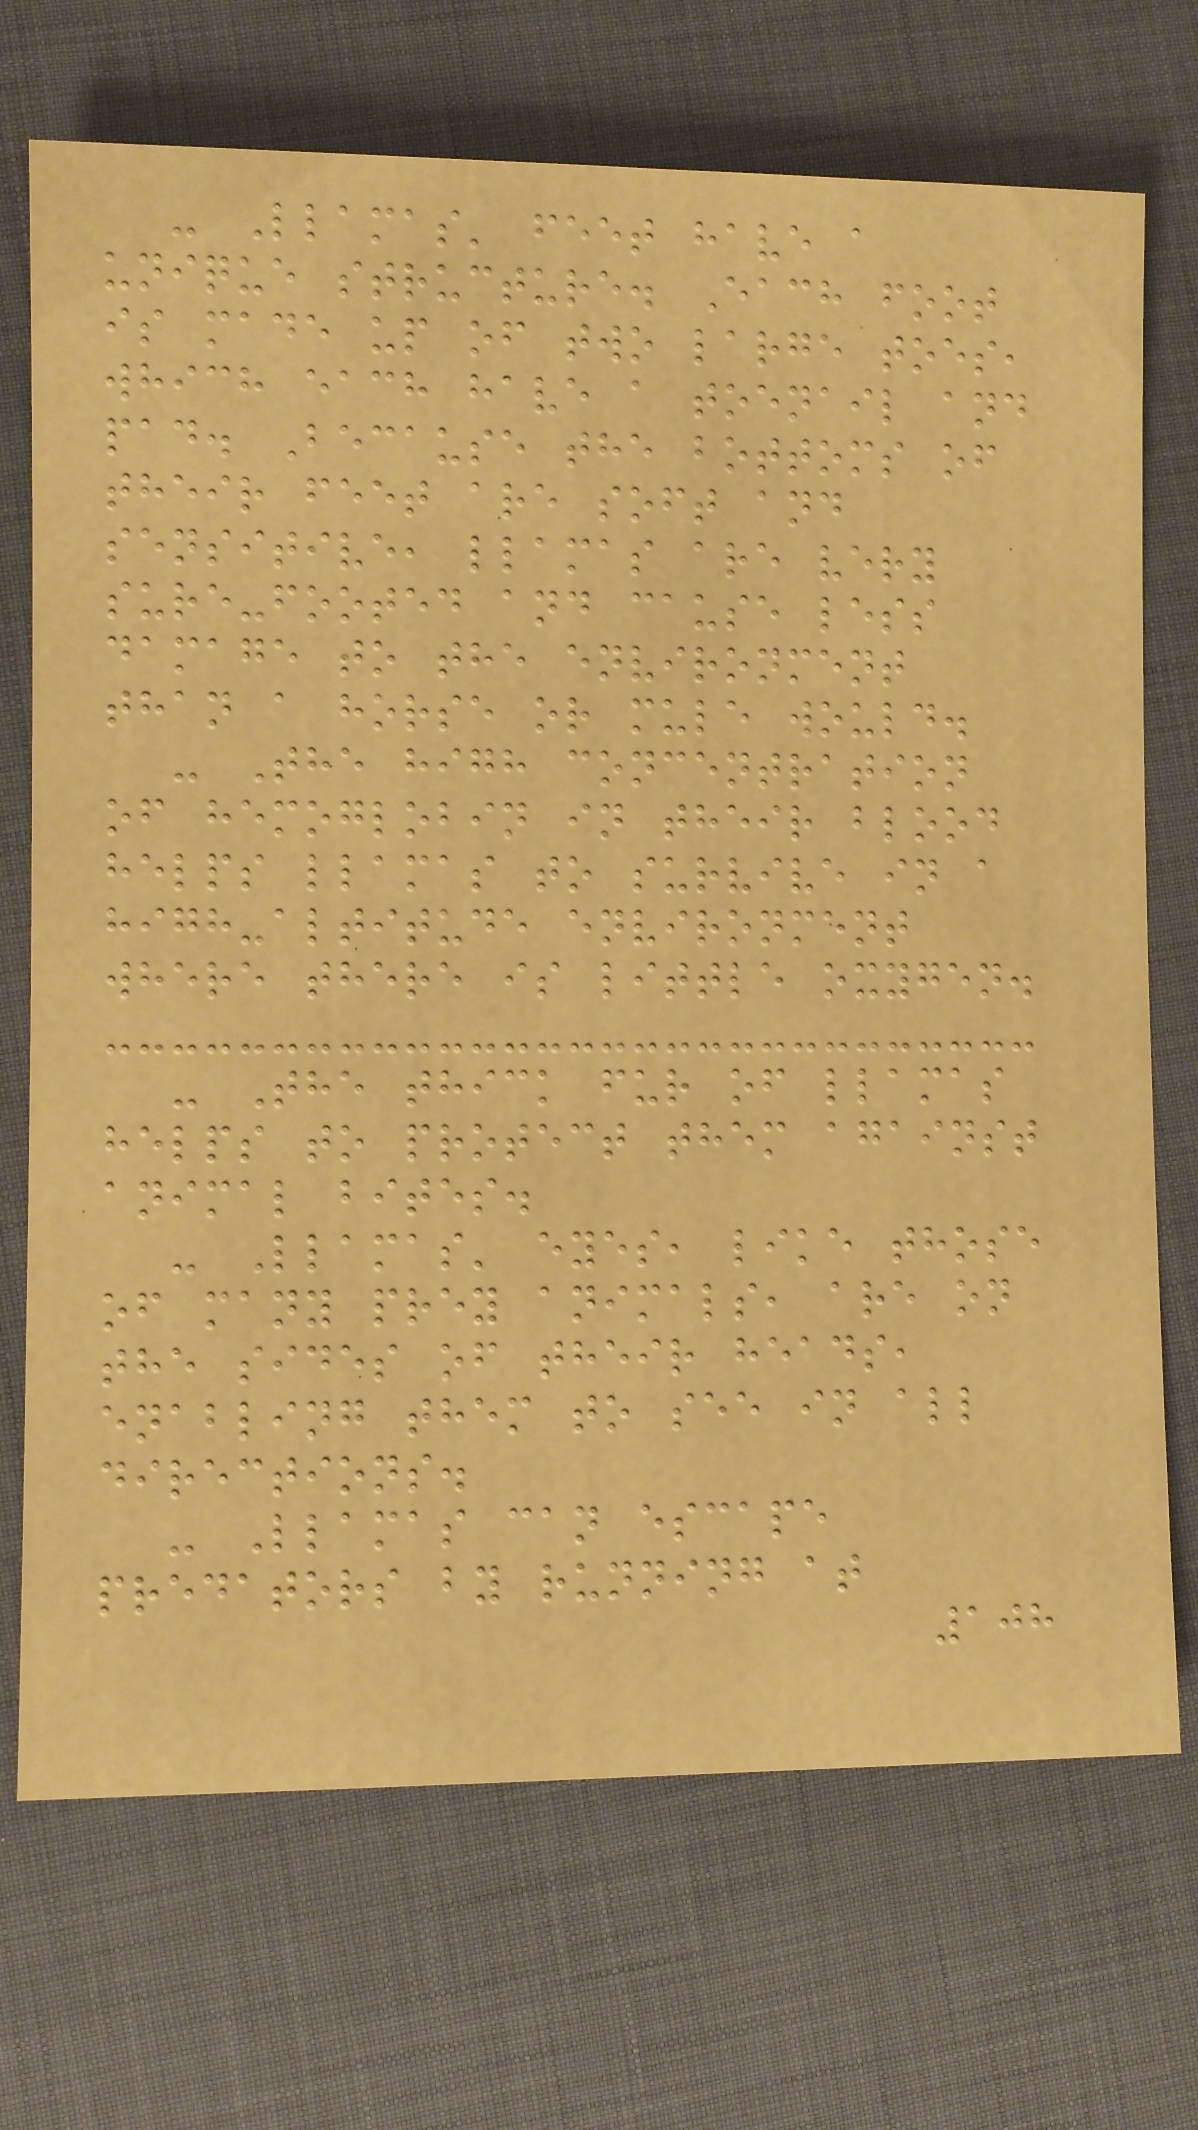- Llamas' feet have a
unique structure. Each foot
is made up of two large toes,
which each have a toenail and
pad. Because the bottoms of
their feet are soft and
sensitive, llamas are very
sure-footed and cause less
damage to the environment
than a horse or mule would.
- The high concentration
of hemoglobin in their blood
helps llamas to survive in a
high-altitude environment
where there is little oxygen.
- The thick fur of llamas
helps to protect them against
animal bites.
- Llamas' eyes, like those
of many prey animals, are on
the sides of their heads,
enabling them to see in all
directions.
- Llamas can escape
predators by running at
108
